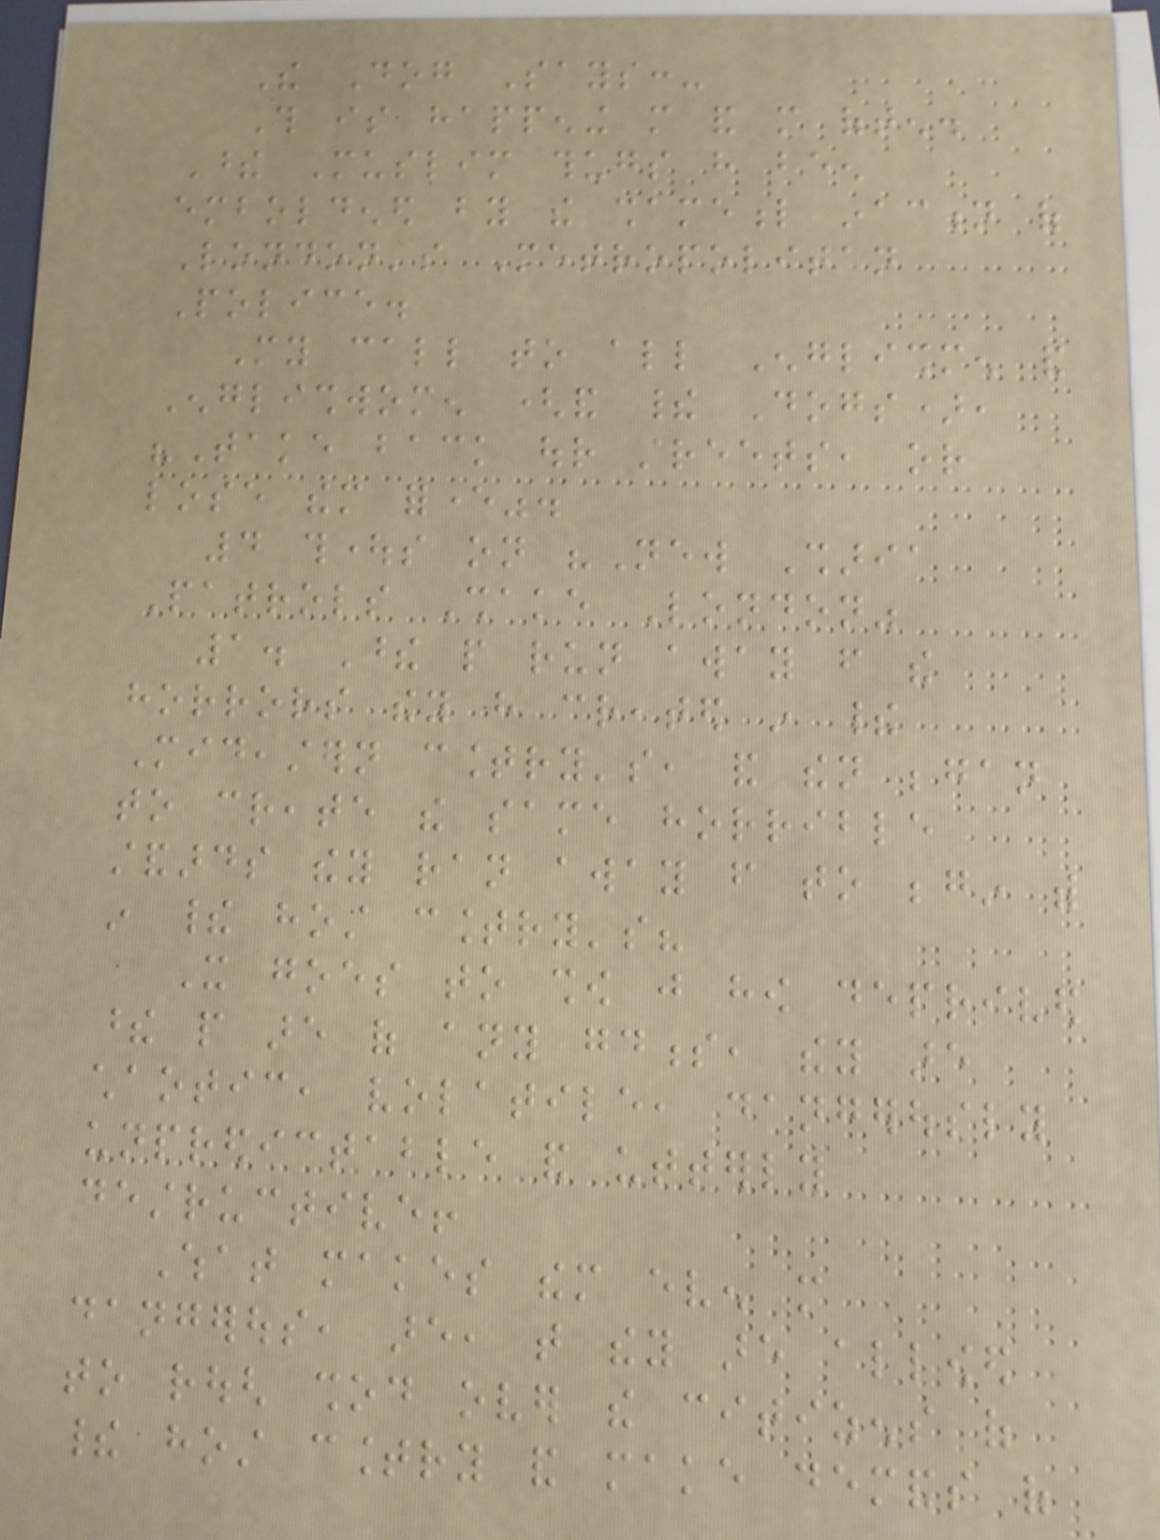The Dog Says:-
This is happening more and more often.
These Muslim thugs have been
emboldened by the shameful inaction of
London's Metropolitan
Police.
My call to all Englishmen and
Englishwomen (and their Dogs),
"Take back our streets, or
lose them forever".
4 thoughts on "New Sharia
Patrols Shake London"
1. These people run away from the
horrors they have created in their
Mideastern country's, and then began
to create the same horrible
standards they ran away from to begin with
in their host country's?
It goes to show just how deprived
these people are of any goodness, they are
chaotic, volatile, dangerously
unpredictable and utterly
destructive!
What makes them even more
dangerous, are, that they are allowed
to rough shod over the citizens of
their host country and make demands of
